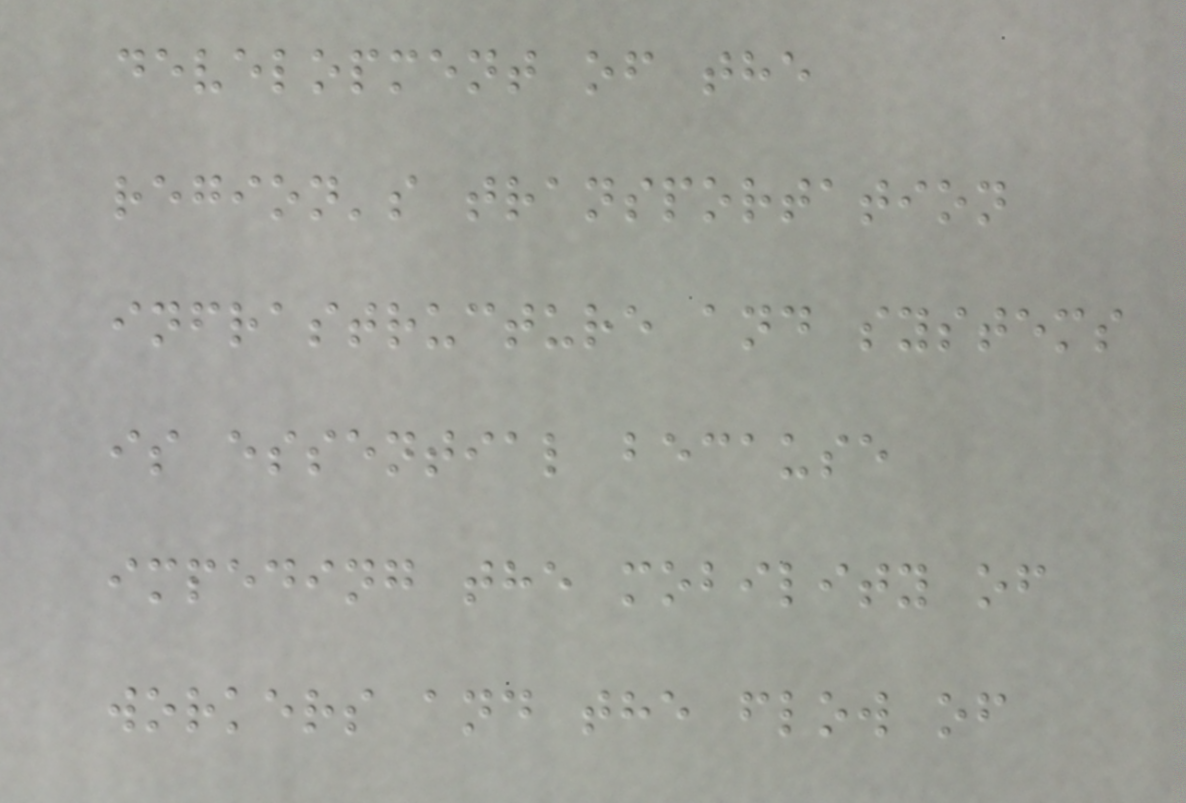development of the
region's transportation
infrastructure and systems
is essential because
impeding the mobility of
workers and the flow of
